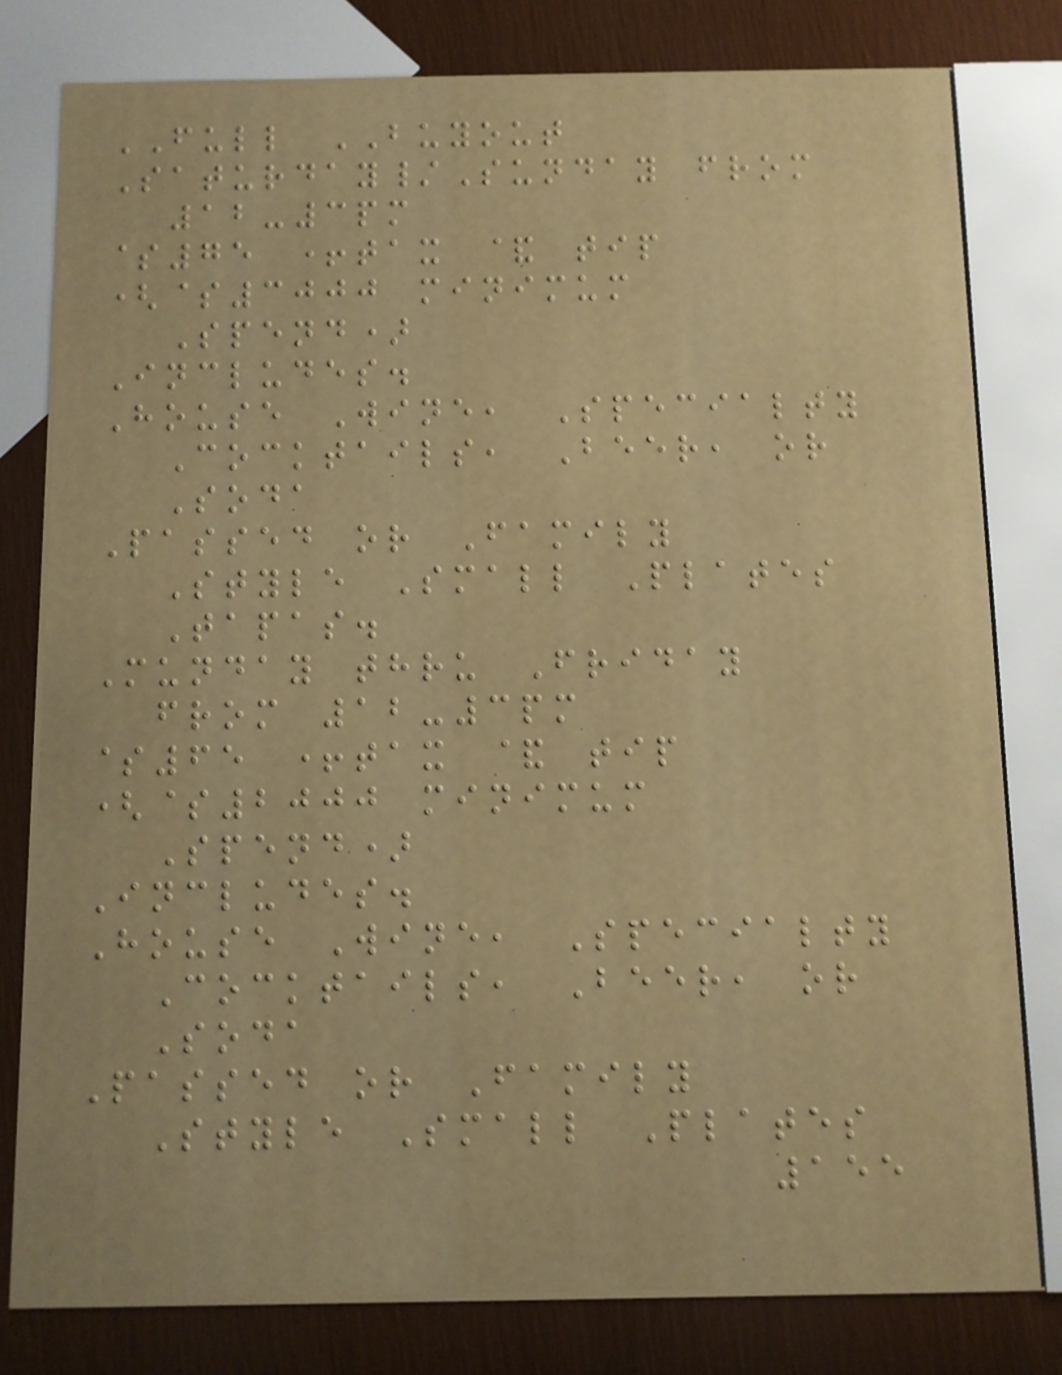FULL BUYOUT
Saturday/Sunday from
12-3pm
$75 +tax & tip
($3000 minimum
Spend)
Includes.
House Wine, Specialty
Cocktails, Beer, or
Soda
Passed or Family
Style Small Plates
Tapas.
Munday thru Friday
from 12-3pm
$65 +tax & tip
($2000 minimum
Spend)
Includes.
House Wine, Specialty
Cocktails, Beer, or
Soda
Passed or Family
Style Small Plates
155
